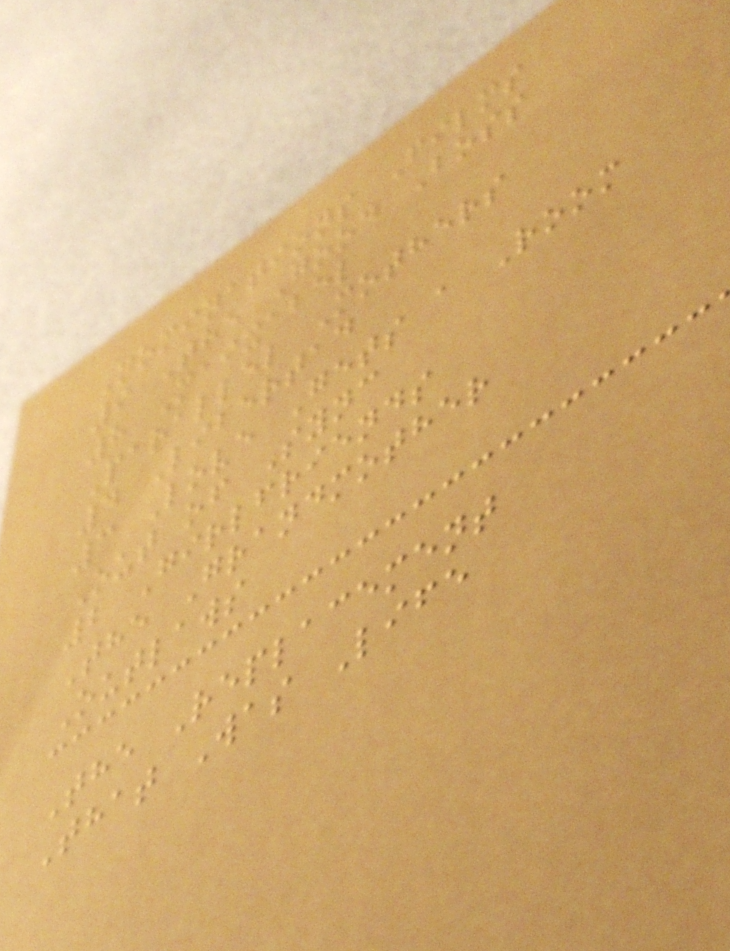Nominations Films
9 The Good Boss
8 Maixabel
Parallel Mothers
4 Libertad
3 Love Gets a Room
Out of Sync
2 Girlfriends
The Grandmother
Outlaws
The Replacement
That Was Life
